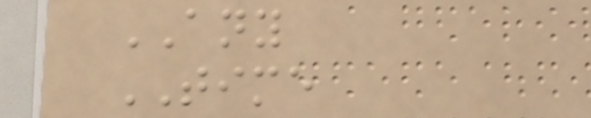ANY
TIME
